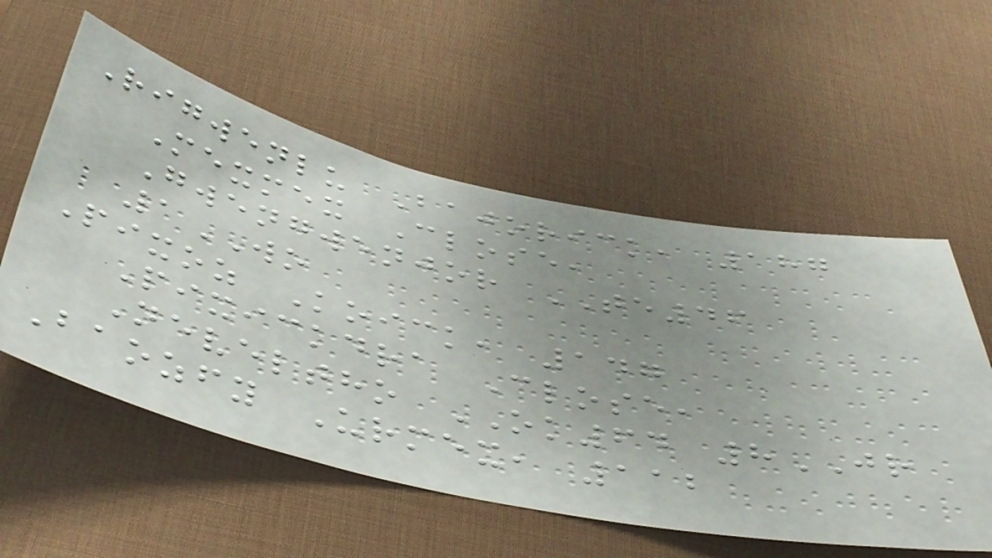Rigwenlu Bajorick, 187
Mexmex Close,
Gwengwenjor TE46
1WO
Pixoz Koick, 147
Pixickdra Close,
Neveltho OK64 8JR
Baozfy Urmex, 112
